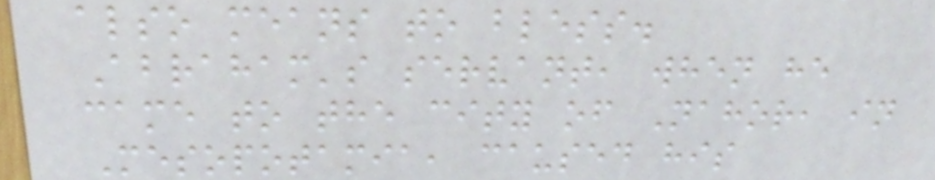also means to bless.
Abraham's servant, when he
came to the city of Nahor, in
Mesopotamia, caused his
